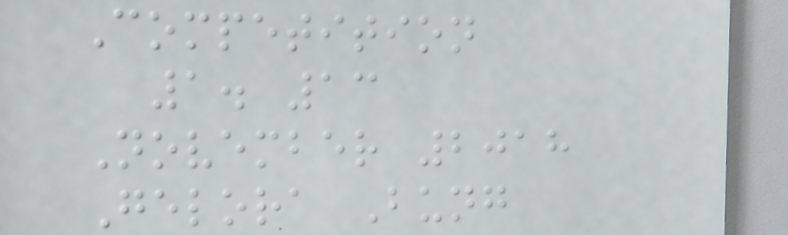Competition
1. 13
November 2018
Gelora Bung
